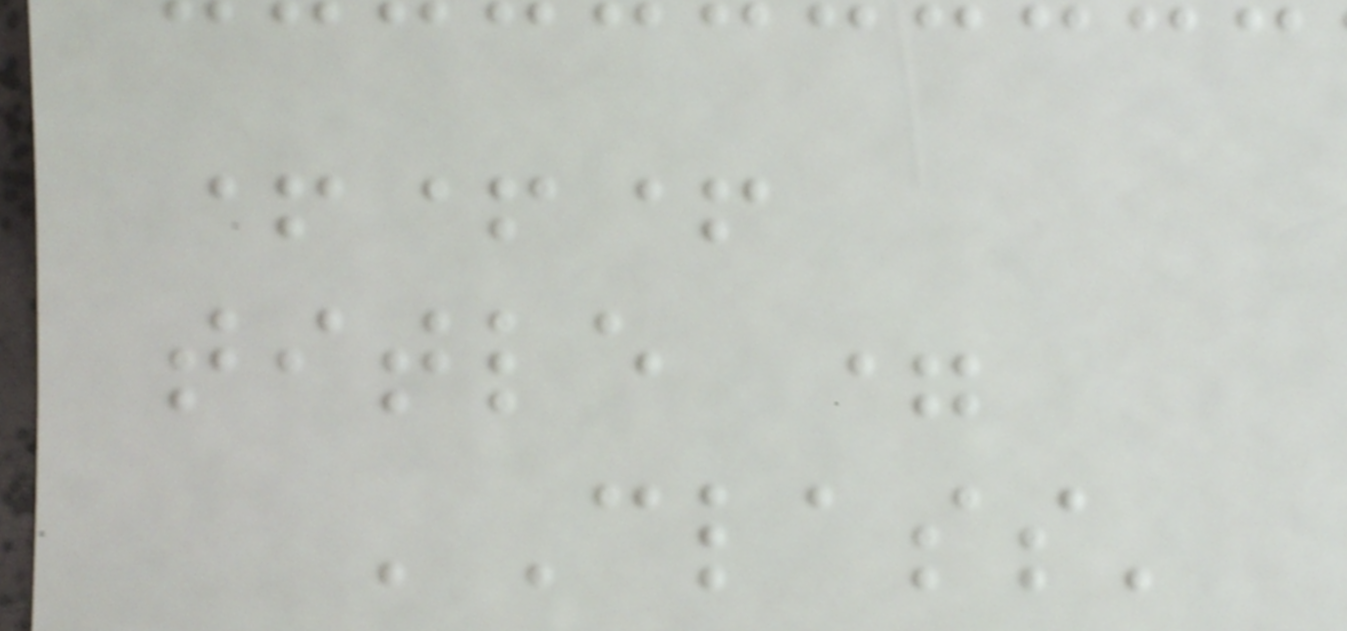+++
title =
'Class'
